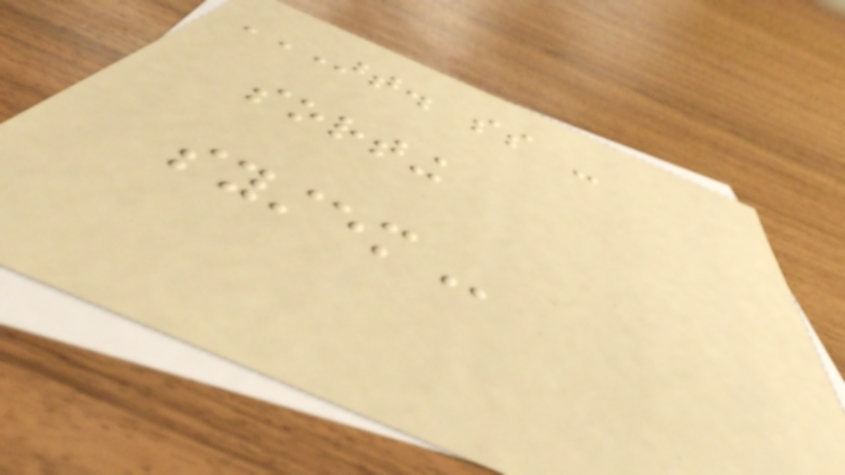ART. SS -
SORTING
SYSTEM
